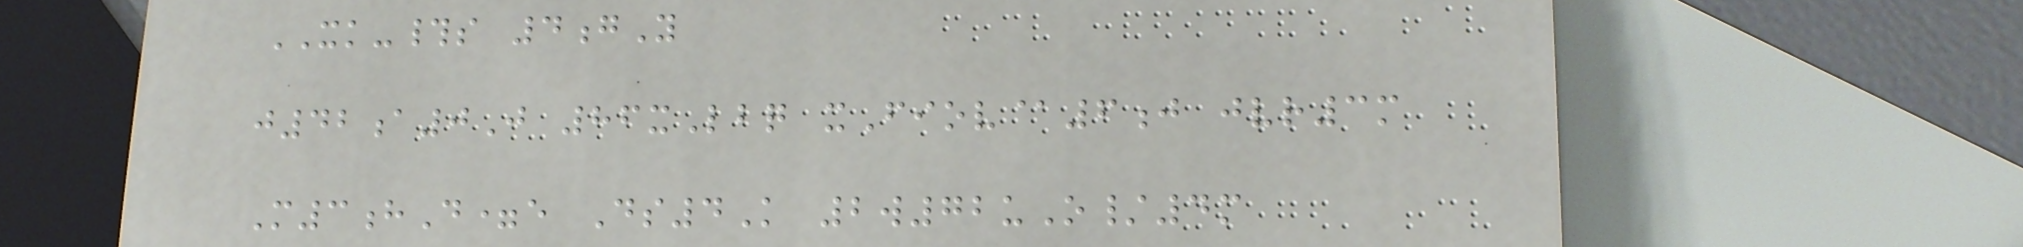XK-#s 4gY
j42a0J 86xLbq xFiov@6j jvr3m
M3hD=e Ds4K 2w72uO/4m
